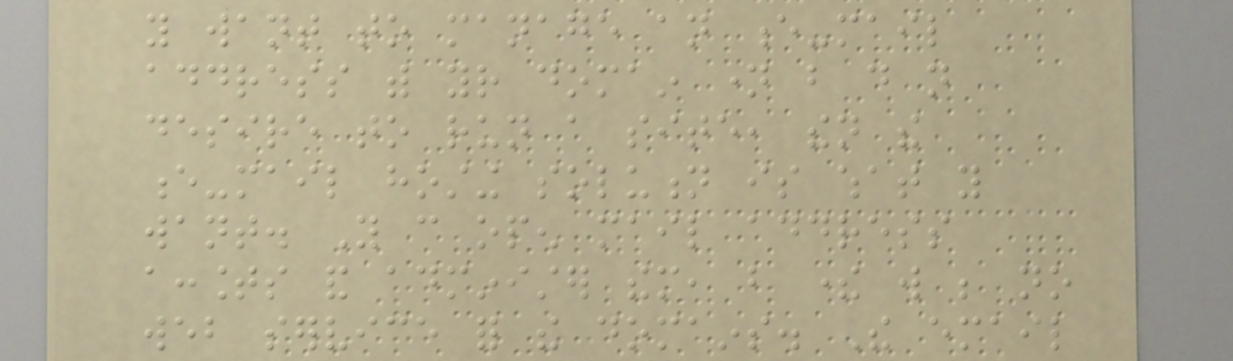you want to manage an e-mail
address with your domain name but do not
desire to run a site, then the
e-mail hosting solution is what you
want. You can open mail address
accounts and administer them, but there will be no
web service for the domains. The email
